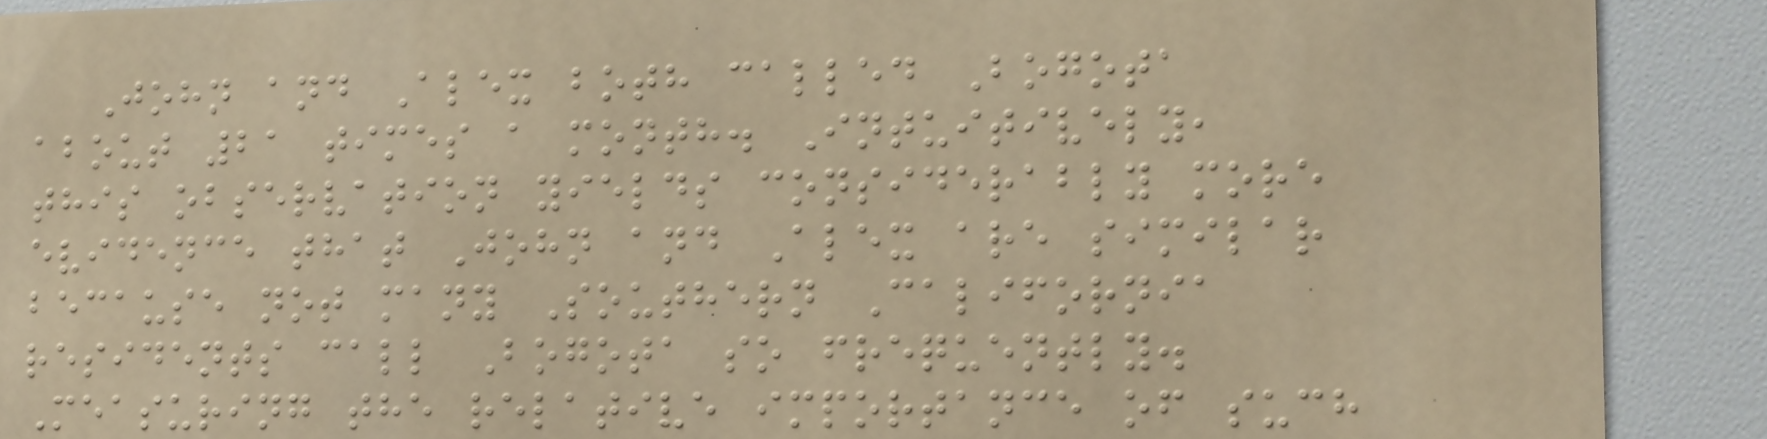John and Alex both called Bogota
about 21 times a month. Intuitively,
this observation yields considerably more
evidence that John and Alex are similar
because not many Southern California
residents call Bogota so frequently.
Measuring the relative importance of such
